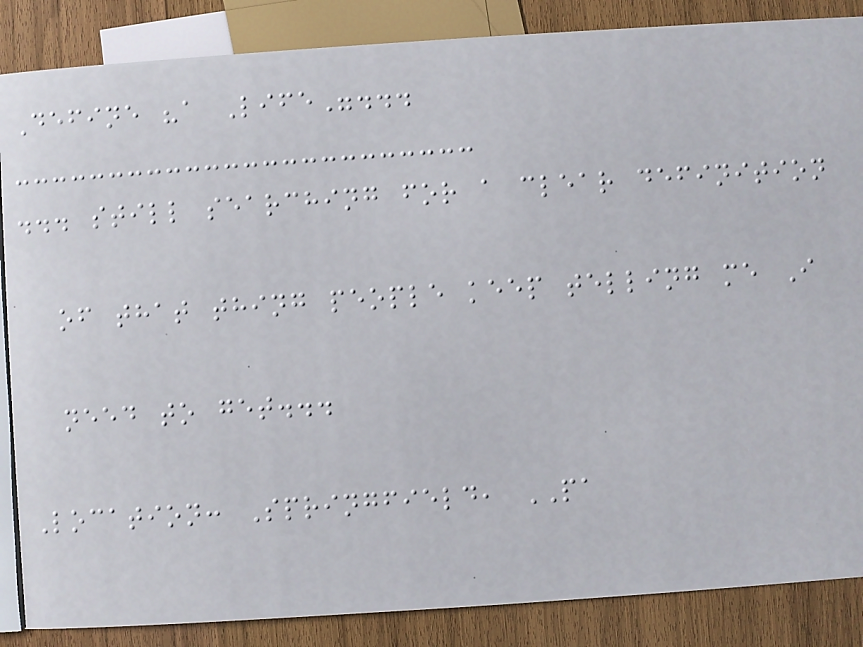Define "a Life"...
... still searching for a clear definition
of that thing people keep telling me I
need to get...
Location: Springfield, PA
